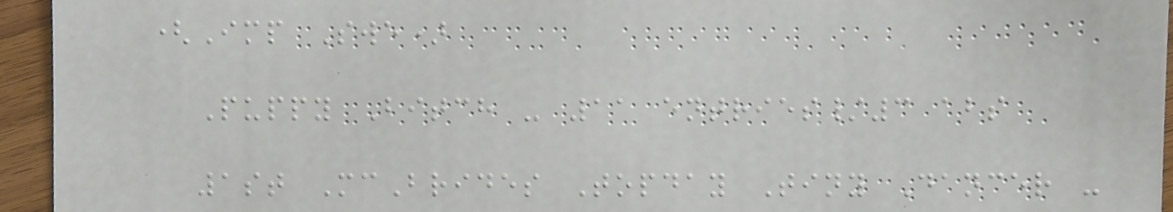(Imp Swe)
Puppy Bitch - 11 entries/3 abs
1st McBrides Topday Tiny Dancer -
